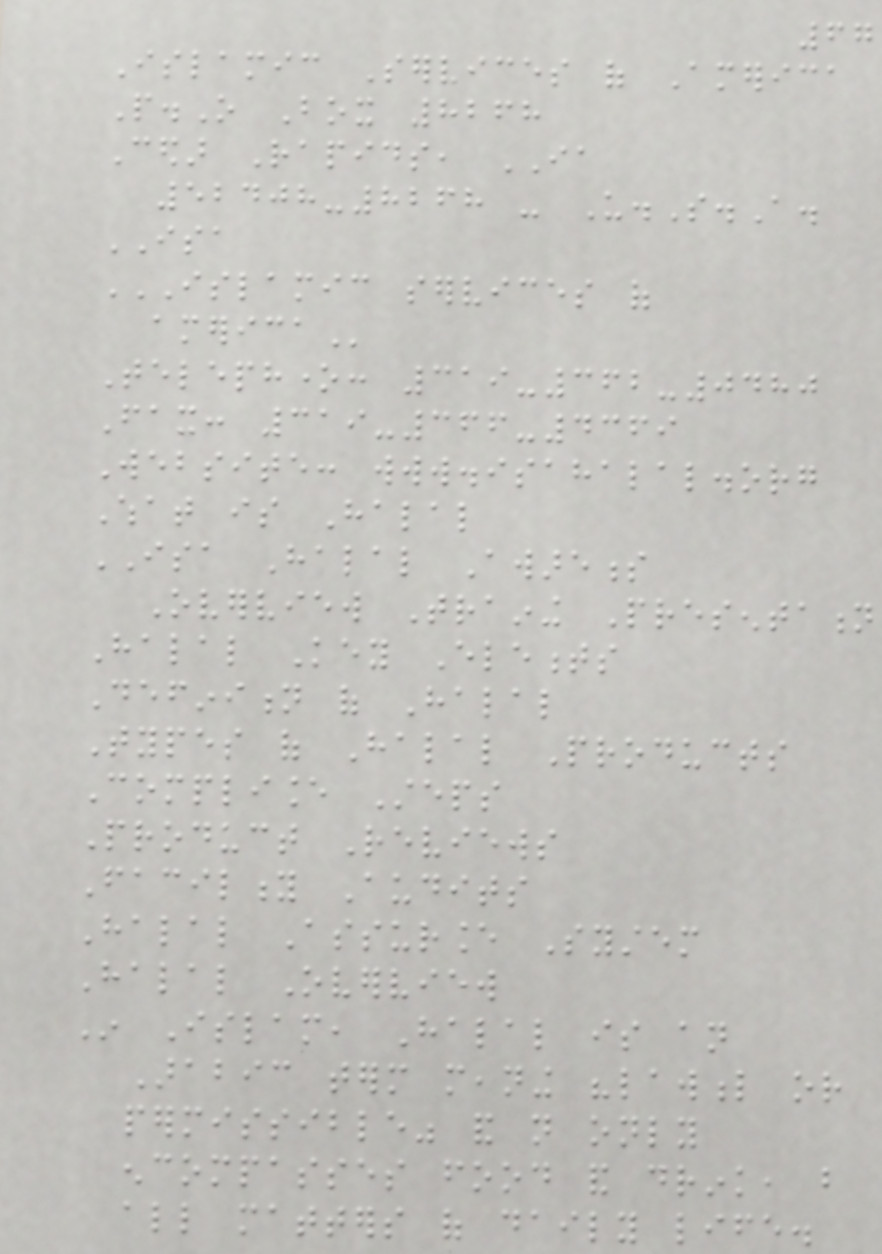67
Islamic Services of America
P.O Box 8268
Cedar Rapids, IA
52408-8268 - U.S.A.
ISA
ISLAMIC SERVICES OF
AMERICA
Telephone: 319-362-0480
Fax: 319-366-4369
Website: www.isahalal.org
What is Halal
ISA Halal Awareness
Overview Training Presentation
Halal Key Elements
Definition of Halal
Types of Halal Products
Compliance Steps
Product Reviews
Facility Audits
Halal Assurance System
Halal Overview
In Islam, Halal is an
Arabic term meaning "lawful or
permissible" and not only
encompasses food and drink, but
all matters of daily life.
